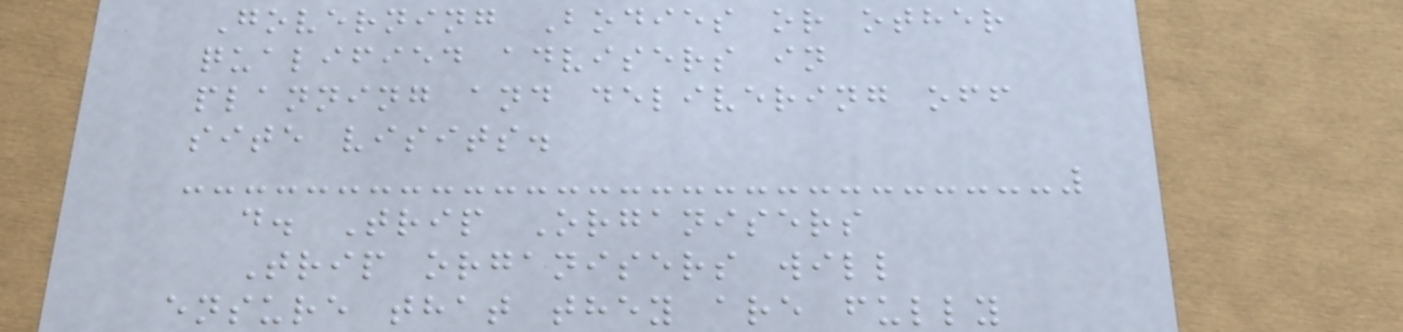Governing Bodies or other
qualified advisers in
planning and delivering off
site visits.
d. Trip Organisers
Trip organisers will
ensure that they are fully
